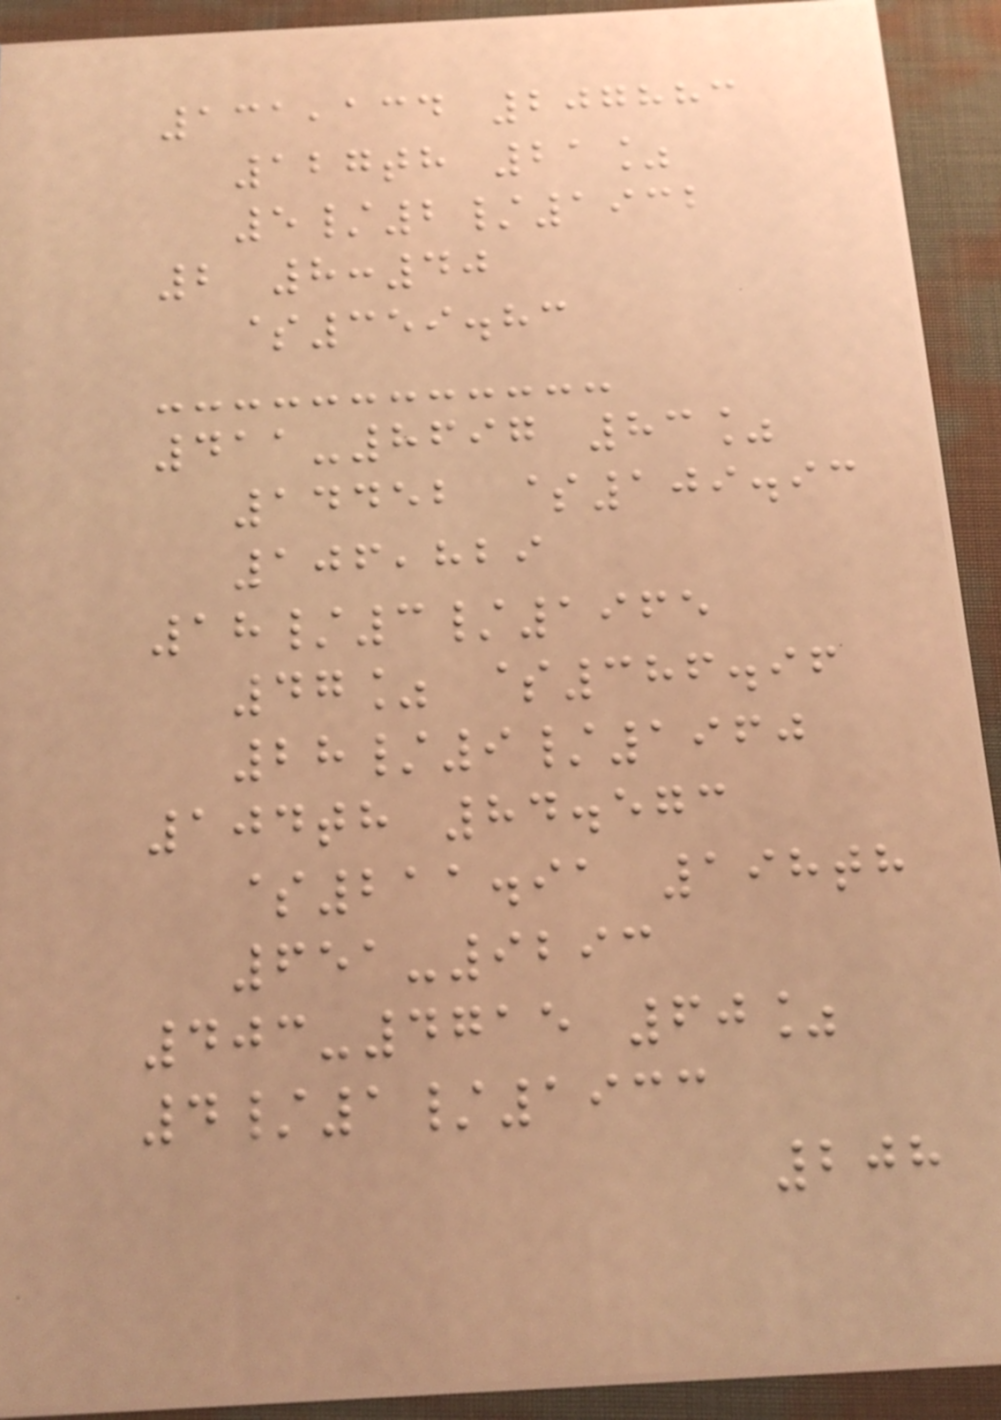131,134 207883
127th 21%
5/2/1932
2 8:40
$359.83
411-8697 83%
14452 $109.93
106,829
18/3/1965
47% $386.96
28/9/1960
104th 84.573
$211.91 198th
651-9293
403-4715 60%
4/1/1933
208
